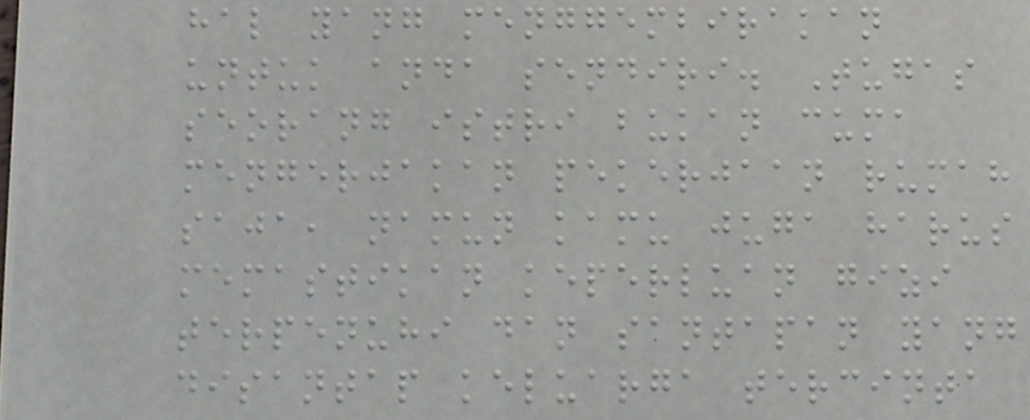hal yang menggembirakan
untuk anda sendiri. Tugas
seorang istri bukan cuma
mengerjakan pekerjaan rumah
saja, namun kamu juga harus
memastikan keperluan gizi
terpenuhi dan santapan yang
disantap keluarga tercinta
